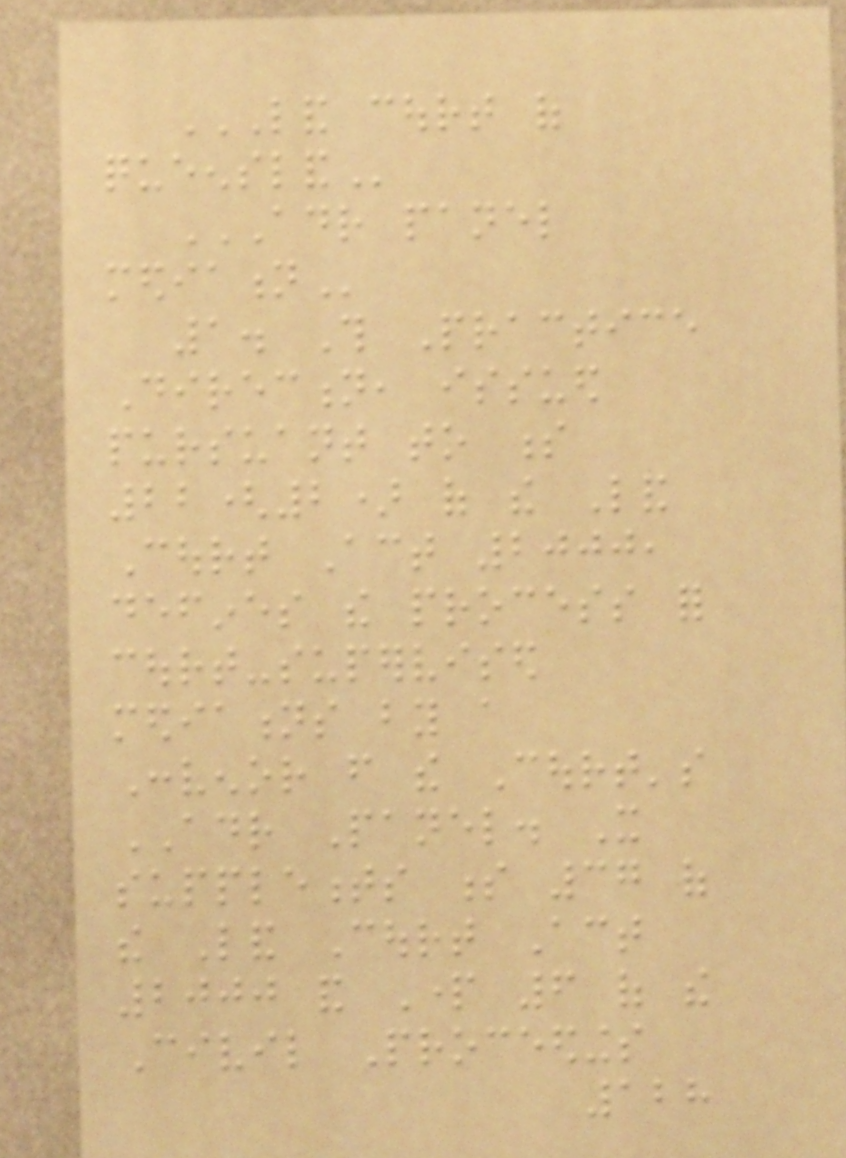LAND COURT OF
QUEENSLAND
ADR PANEL
MEDIATION
1. This Practice
Direction, issued
pursuant to s
22(2) of the Land
Court Act 2000,
defines the process for
court-supervised
mediations by a
Convenor from the Court's
ADR Panel. It
supplements s 37 of
the Land Court Act
2000 and Part 6 of the
Civil Proceedings
128
